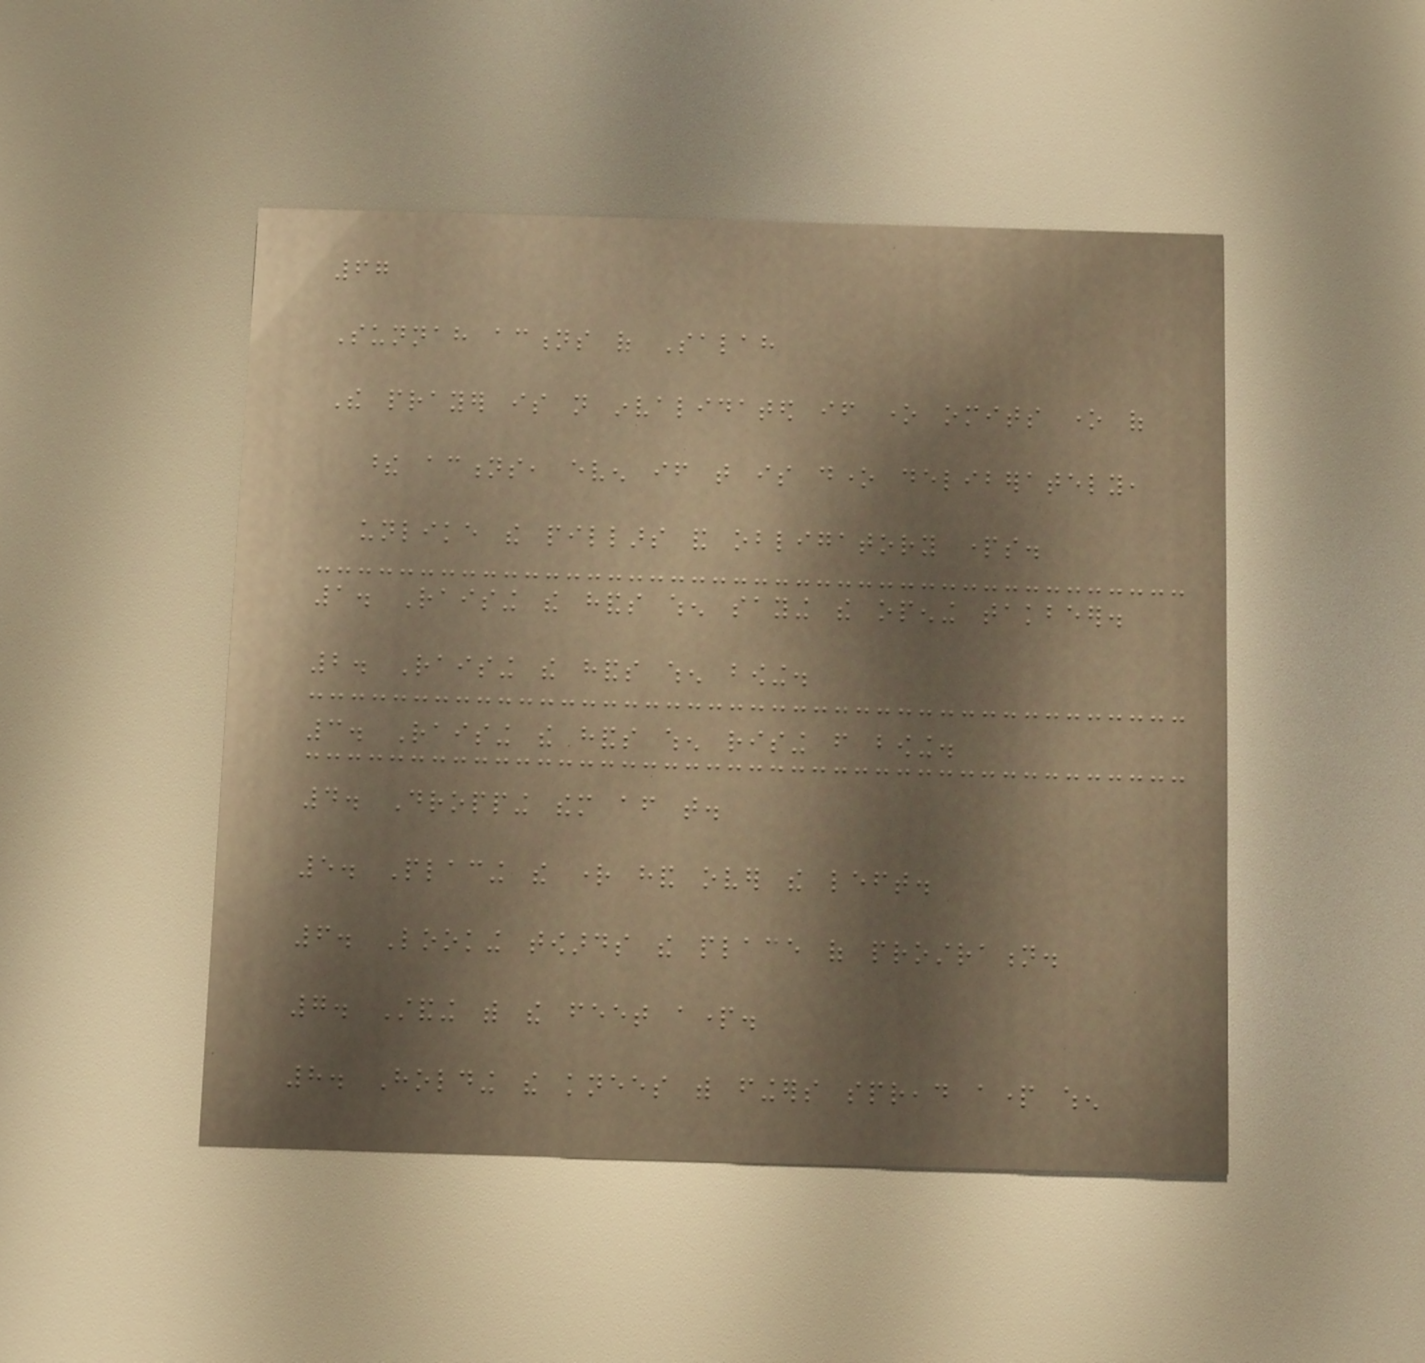67
Sunnah actions of Salah
The prayer is not invalidated if one omits one of
these actions, even if that is done deliberately,
unlike the pillars and obligatory parts.
1. Raising the hands when saying the opening takbeer.
2. Raising the hands when bowing.
3. Raising the hands when rising from bowing.
4. Dropping them after that.
5. Placing the right hand over the left.
6. Looking towards the place of prostration.
7. Standing with the feet apart.
8. Holding the knees with fingers spread apart when
